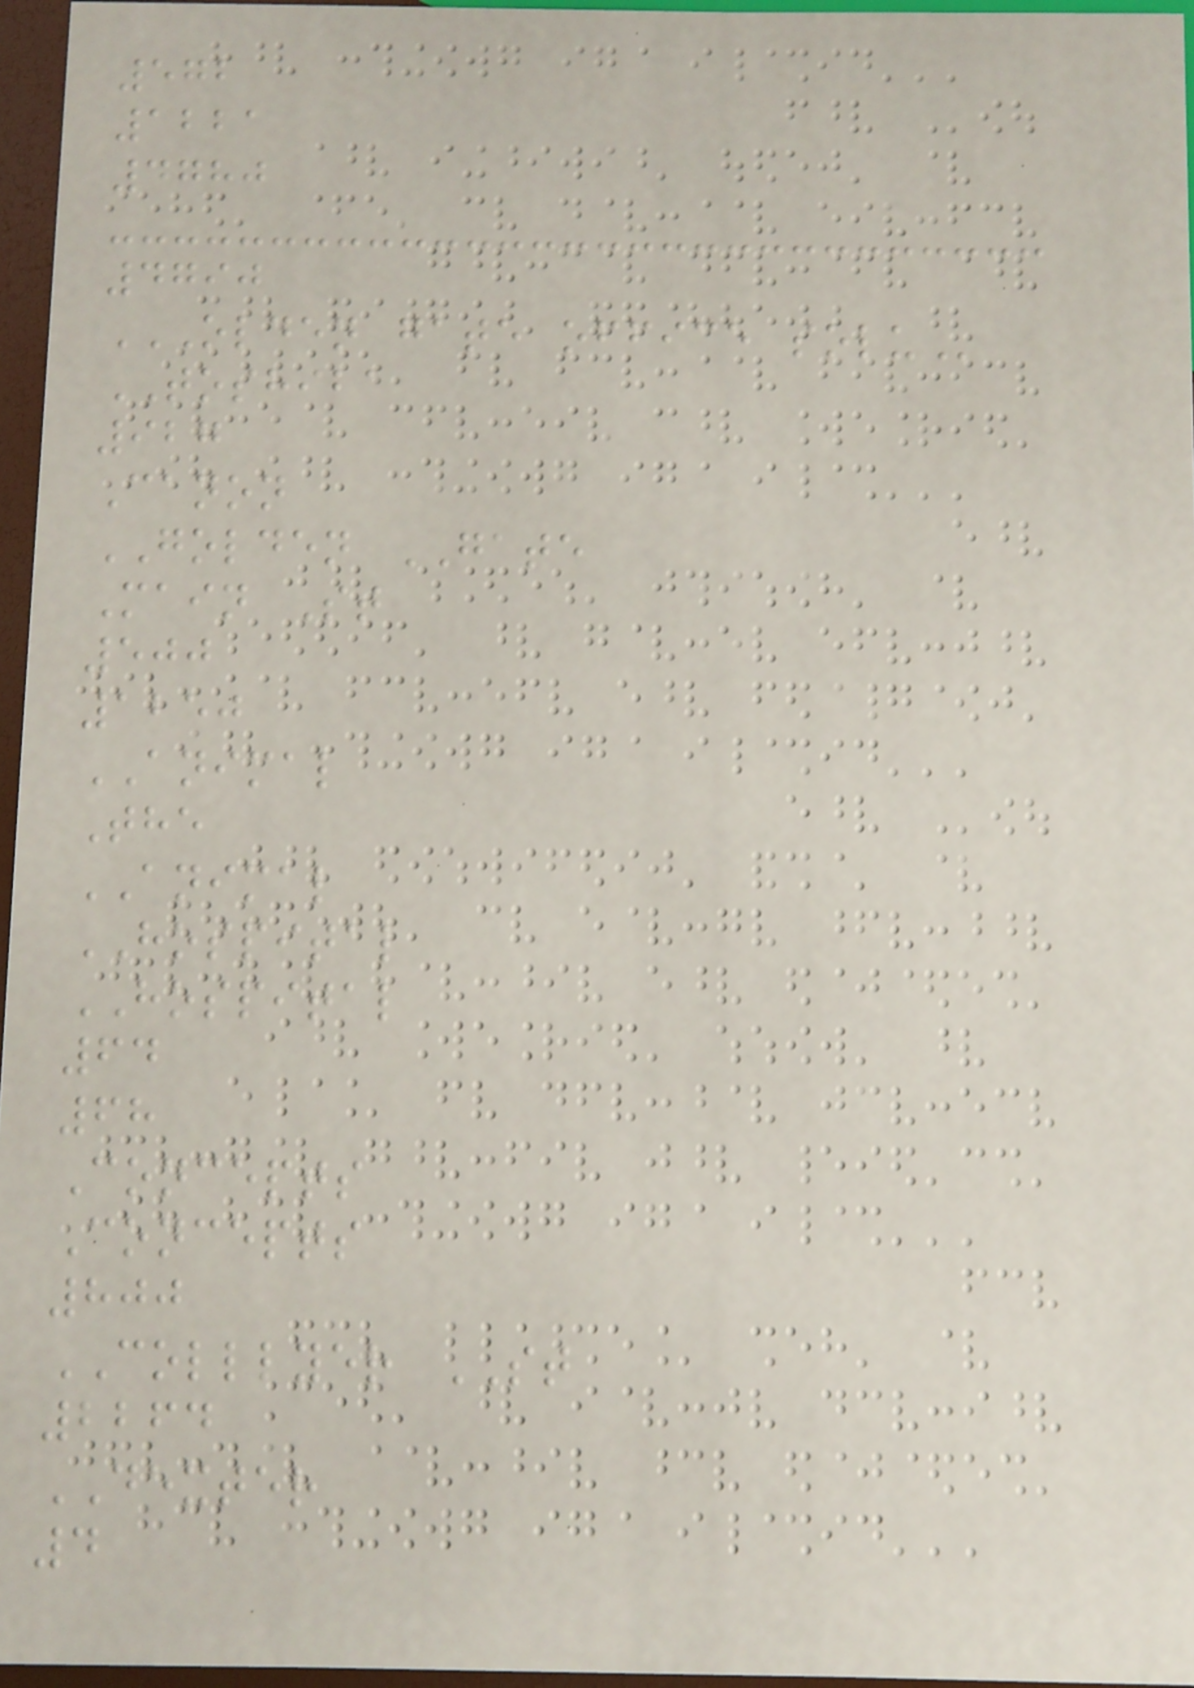572
1221
4780
4790
OLDEN GATE OFFICE SOLU
TOSHIBA
927
Canon
GOLDEN GATE
Main St
500
1250
ANIMAL
The
ANIMAL
HOSPITAL
HOSPITAL
64
68
Concepts
Concepts
800
COLLLYER ST
2264
DEXTER
4
